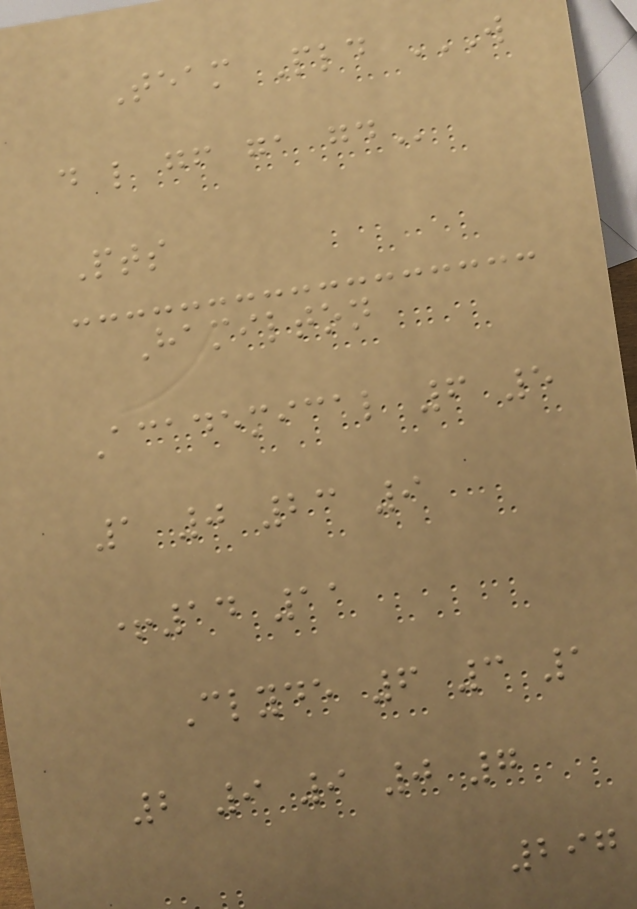Team Pld W
D L GF GA GD
Pts
Hamilton
Academical 6 5
1 0 23 9
+14 11
Clyde 6 3 1
2 9 9 0 7
297
